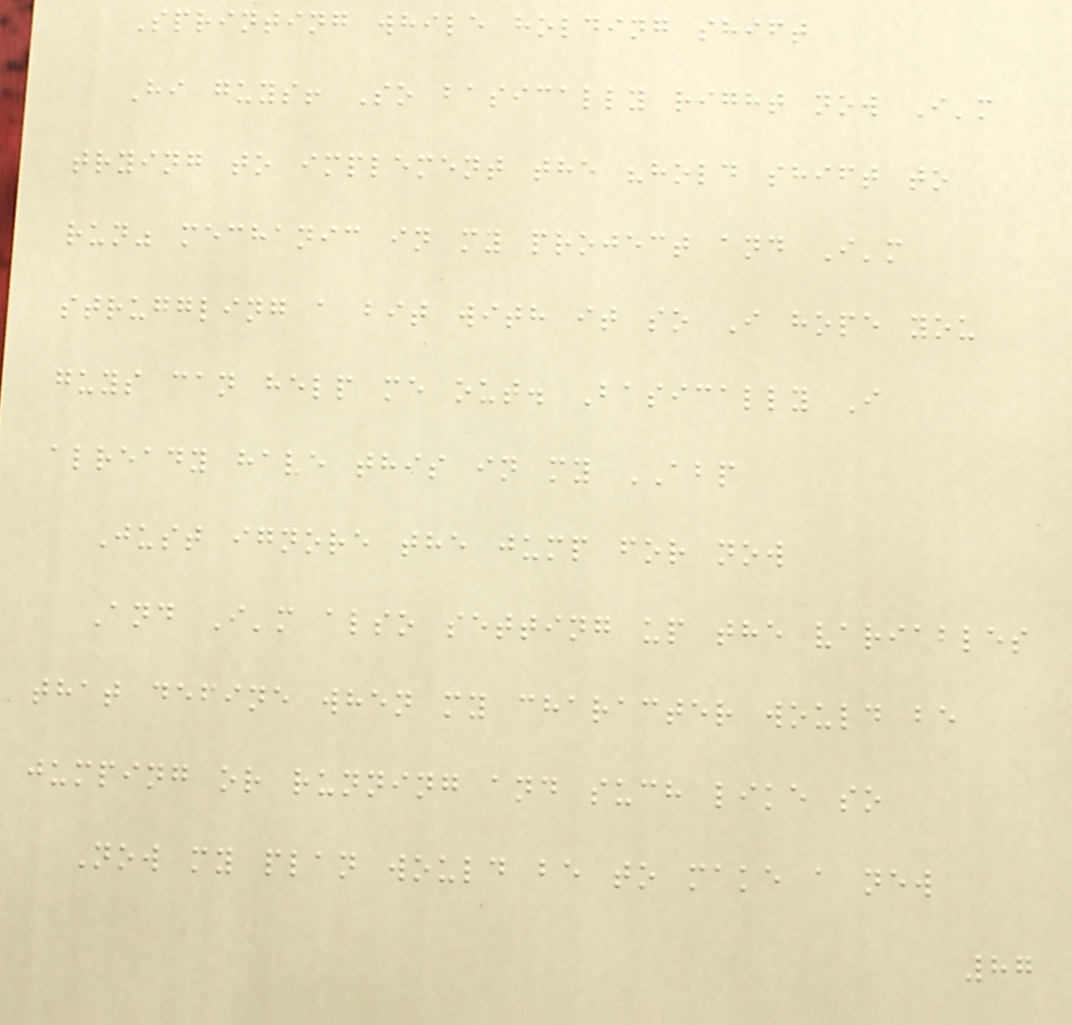Sprinting while holding shift
Hi guys! So basically right now I'm
trying to implement the "hold shift to
run" mechanic in my project and I'm
struggling a bit with it so I hope you
guys can help me out. Basically I
already have this in my ABP
Just ignore the jump for now
And I'm also setting up the variables
that define when my character would be
jumping or running and such like so
Now my plan would be to make a new
87
